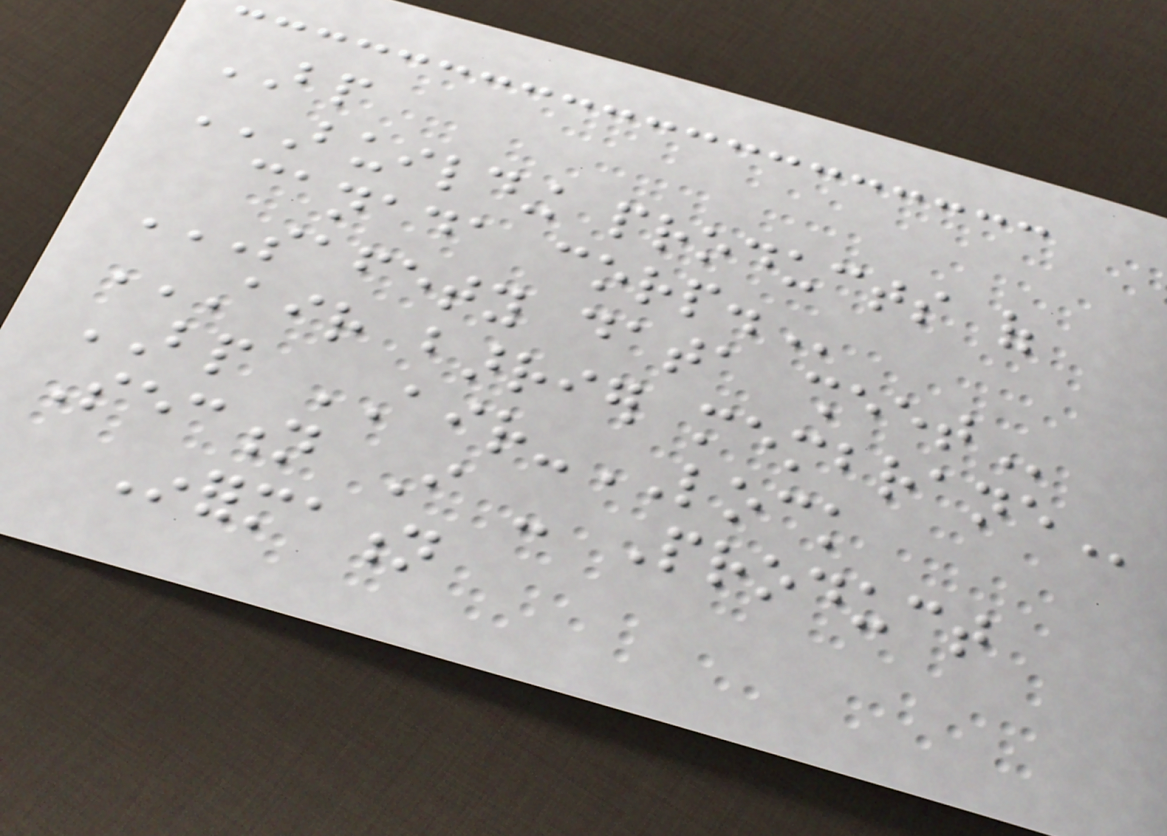BP
BUILDING PRODUCTS OF
CANADA CORP.
SAFETY DATA SHEET
AIR BARRIER MEMBRANE
BP AIR-LOCK
Section I - Product
Information
